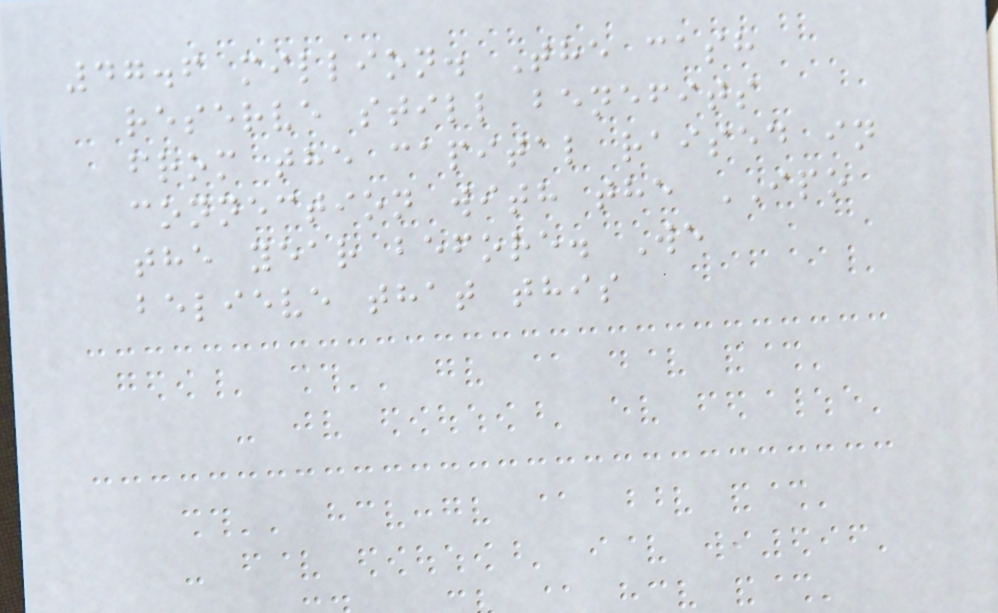47.6 million. The cash
reserve still benefits
from the capital raised in
connection with the IPO
the year before. We
believe that this
